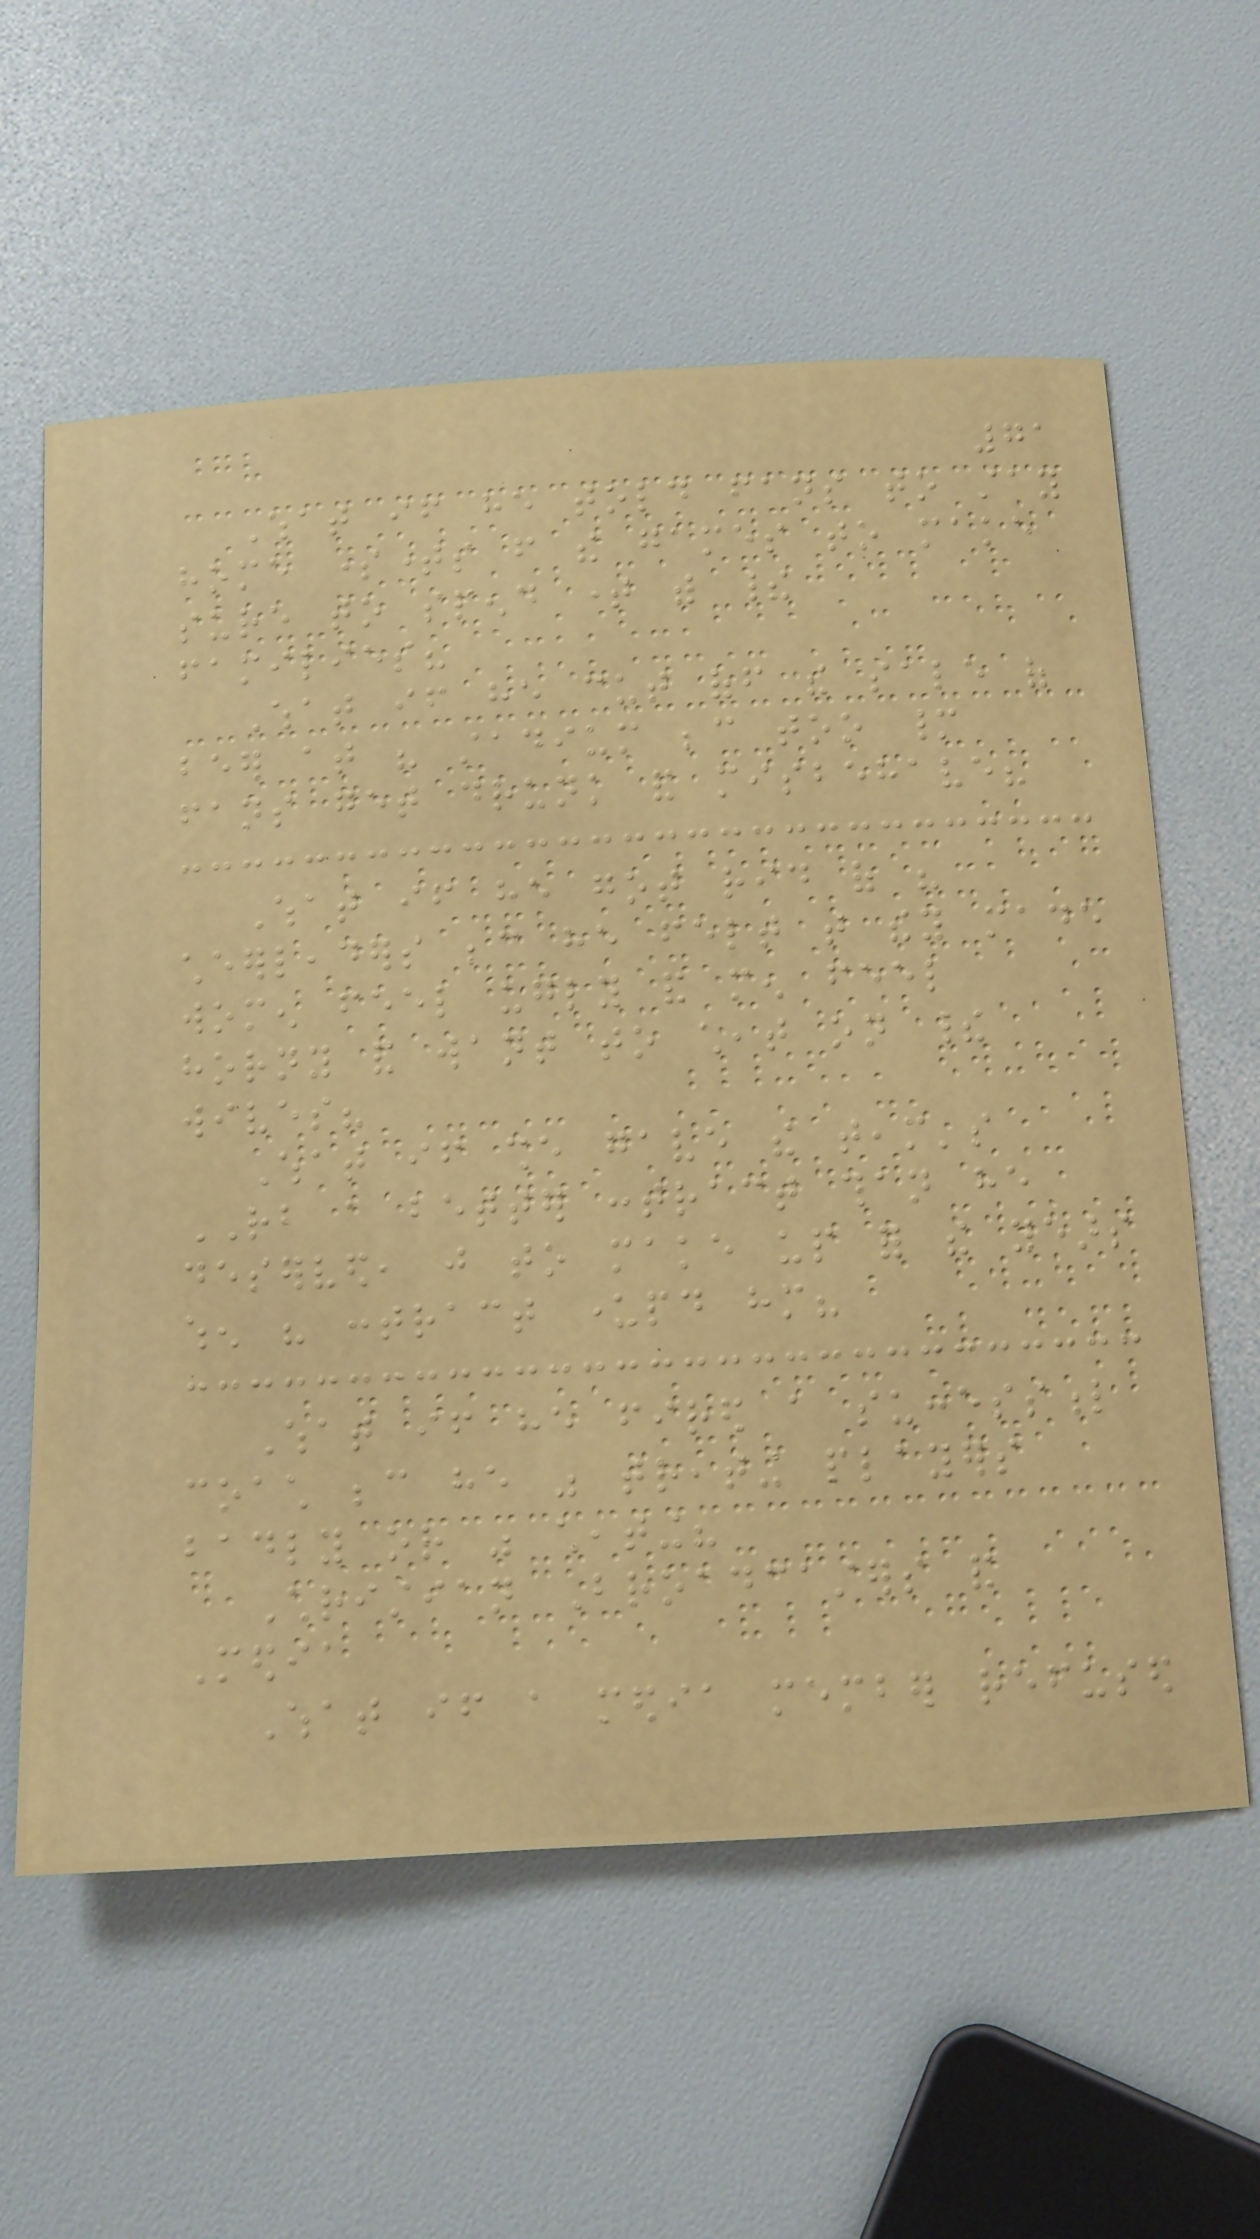71
What if he told fans to stay
home sometimes from the games to make
sure to spend time with their
families?
What if he cut off the sale of
beer at his stadium because too many
fans get drunk and misbehave?
What if he got rid of his
cheerleaders because he felt that they made
women feel ugly and men feel
horny and want to cheat on their
wives?
What if she gave the team's
RB a better contract than he
deserved, just to make up for the years
when his contract underpaid him?
What if he fired a successful
coach because he was treating players
badly or was cheating?
Christian Broadcasters and
Media
What if a media member refused
